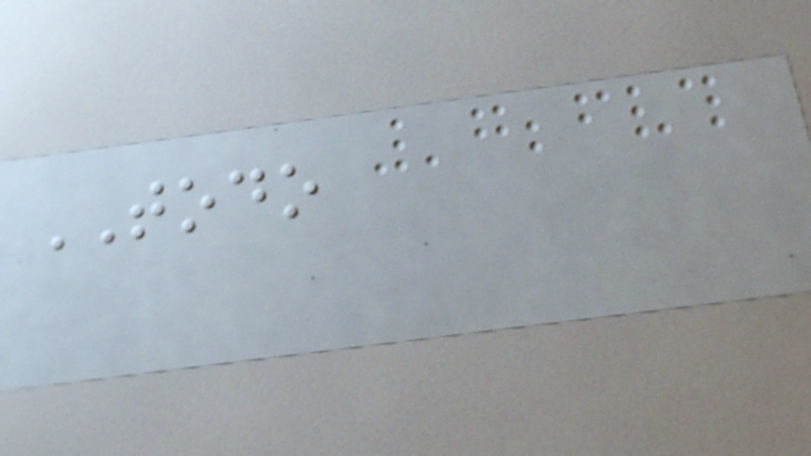TODO
